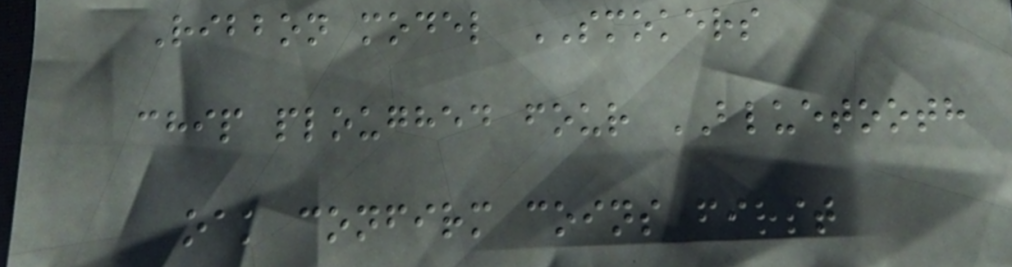Ribbon model SMOKERS
chip ploughed four BLUETOOTH
oak confirm coins first
